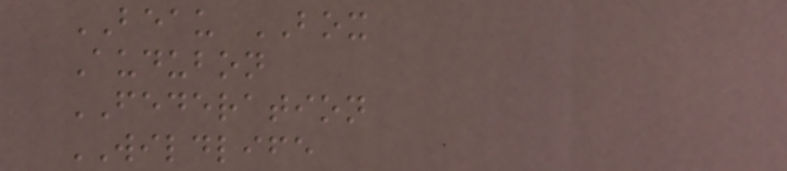BEAU BOX
Audubon
FEDERATION
WILDLIFE
